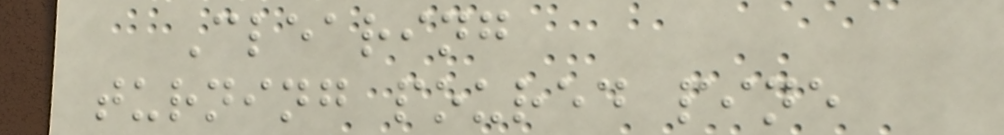Clearing
turning poured pine
